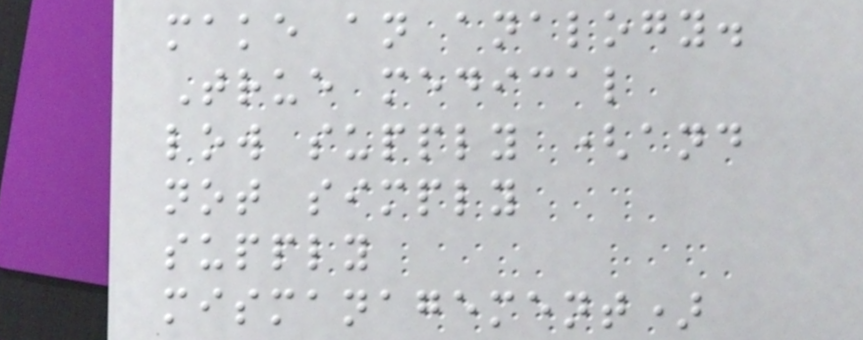make an analogy.
True medical
low supply (and
not simply
supply
mismanagement)
